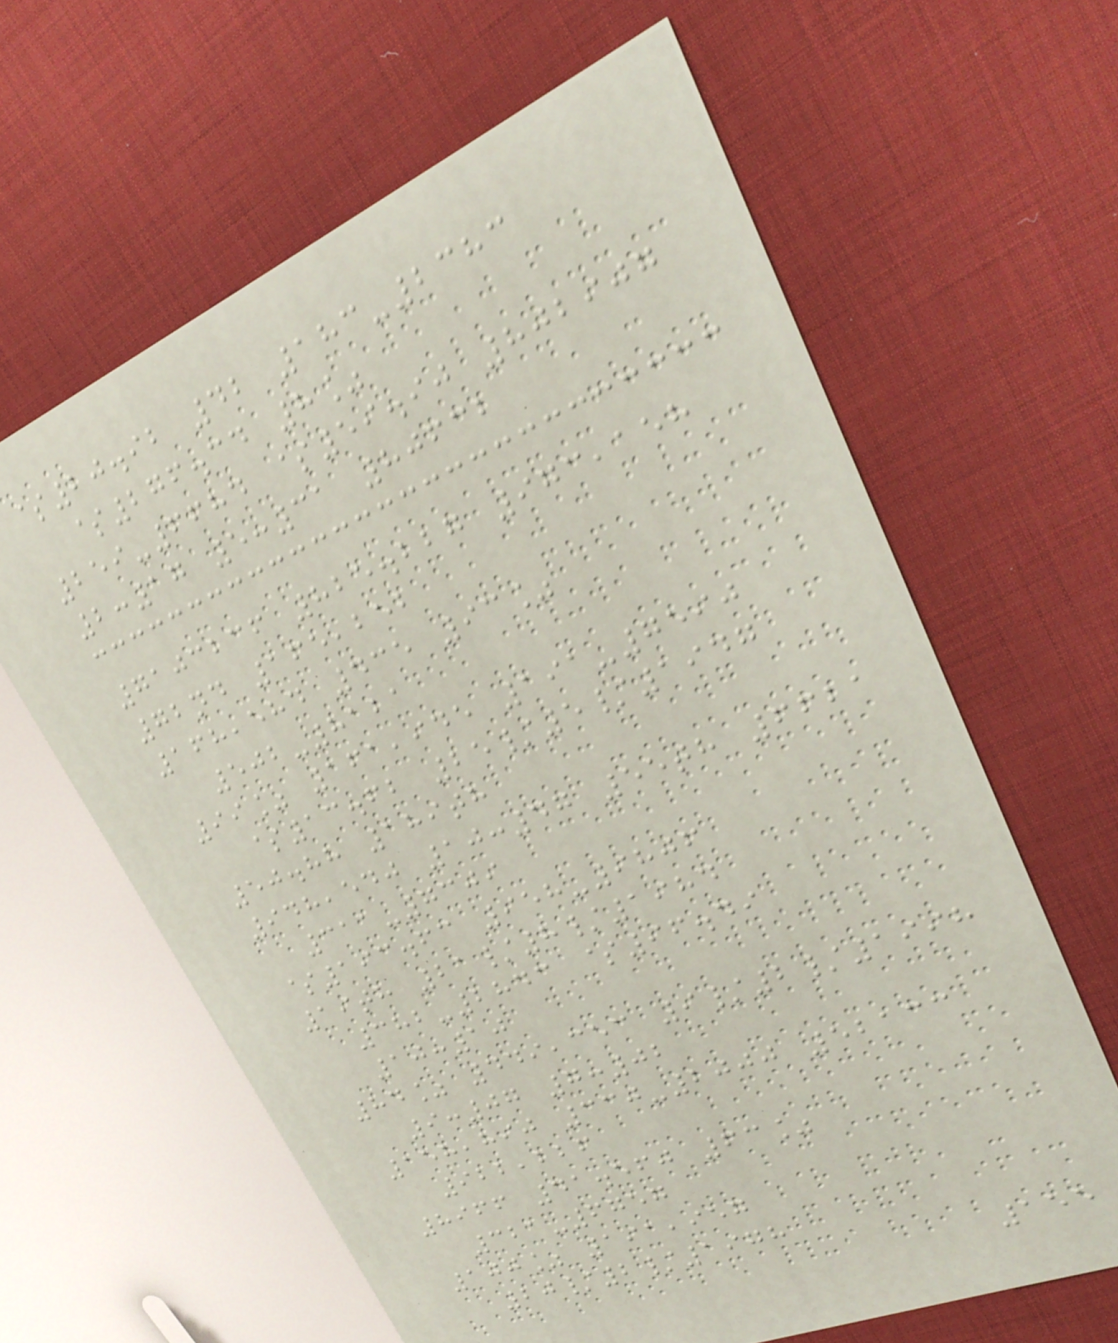$20.92 42 183-2383
$276.34 8%
259-6684 $59.90 802907
2:17 5:31 80632
7103236 825.227 973,158
72nd 165,252
168,584 435 93%
502-8121
99% 161,945 191-7590
$13.62 25/5/1947
50.88 189th
948,540 10:47 55th 6621
311-7309
$193.63 958-9806
19th 21/8/1984
382-2843 $96.49
10:10
84% 449,353 9/2/1998
9:07 7:02
158,890 330-2000 52133
922,226
8966 41.560 63%
321-6757
100% 191,957
20/2/1978
155
